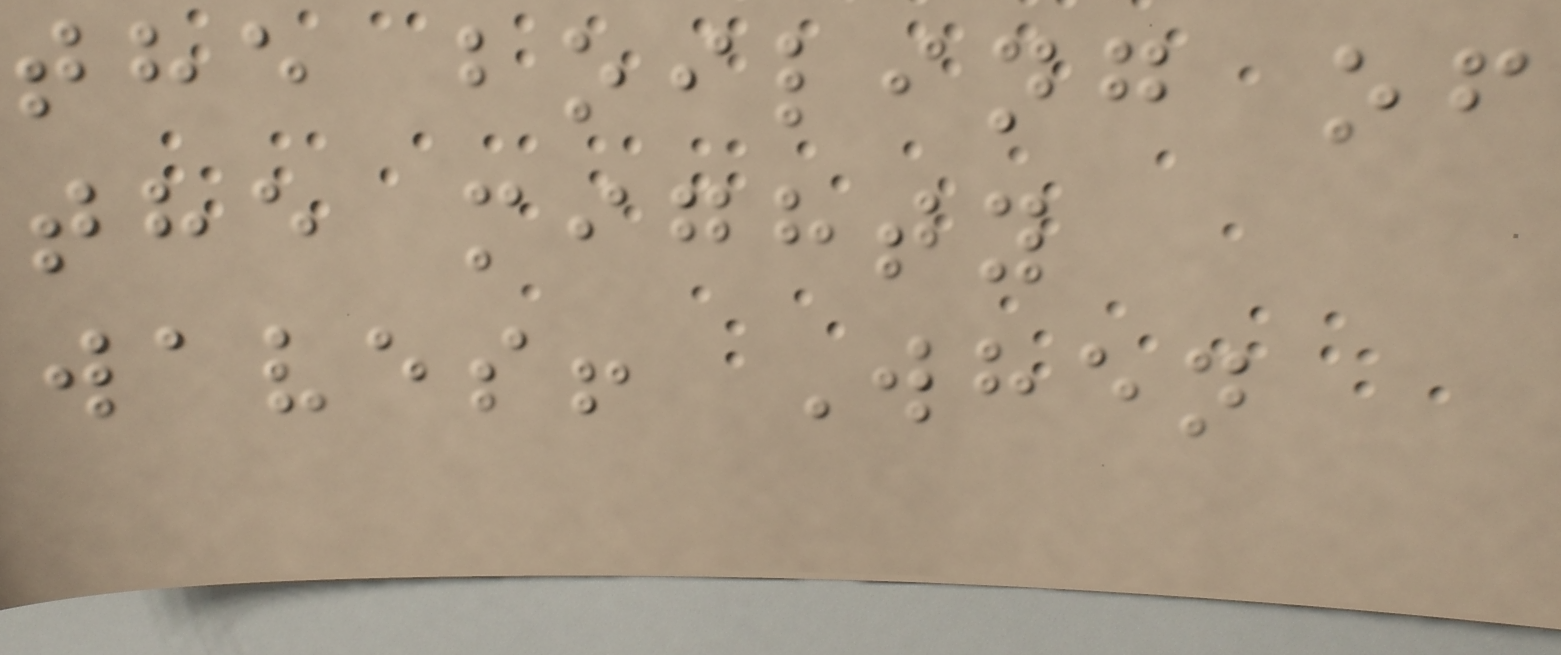the boiling of
the mighty
waves! When
